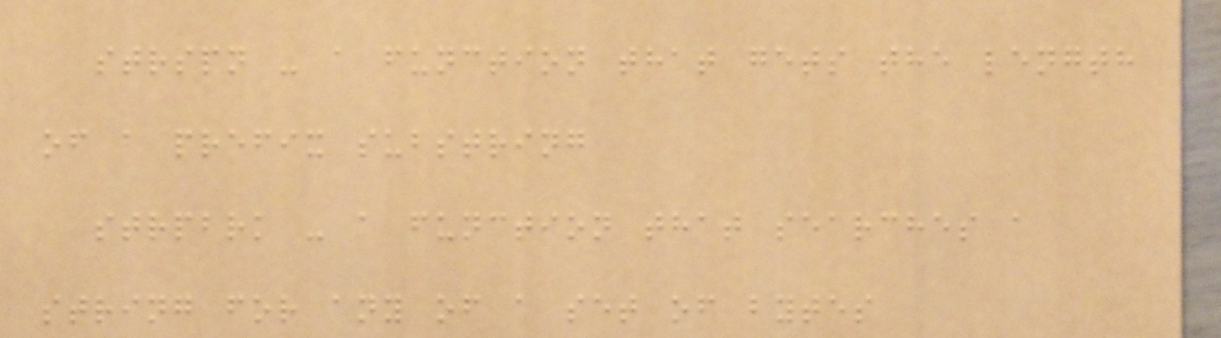strspn - a function that gets the length
of a prefix substring
strpbrk - a function that searches a
string for any of a set of bytes
